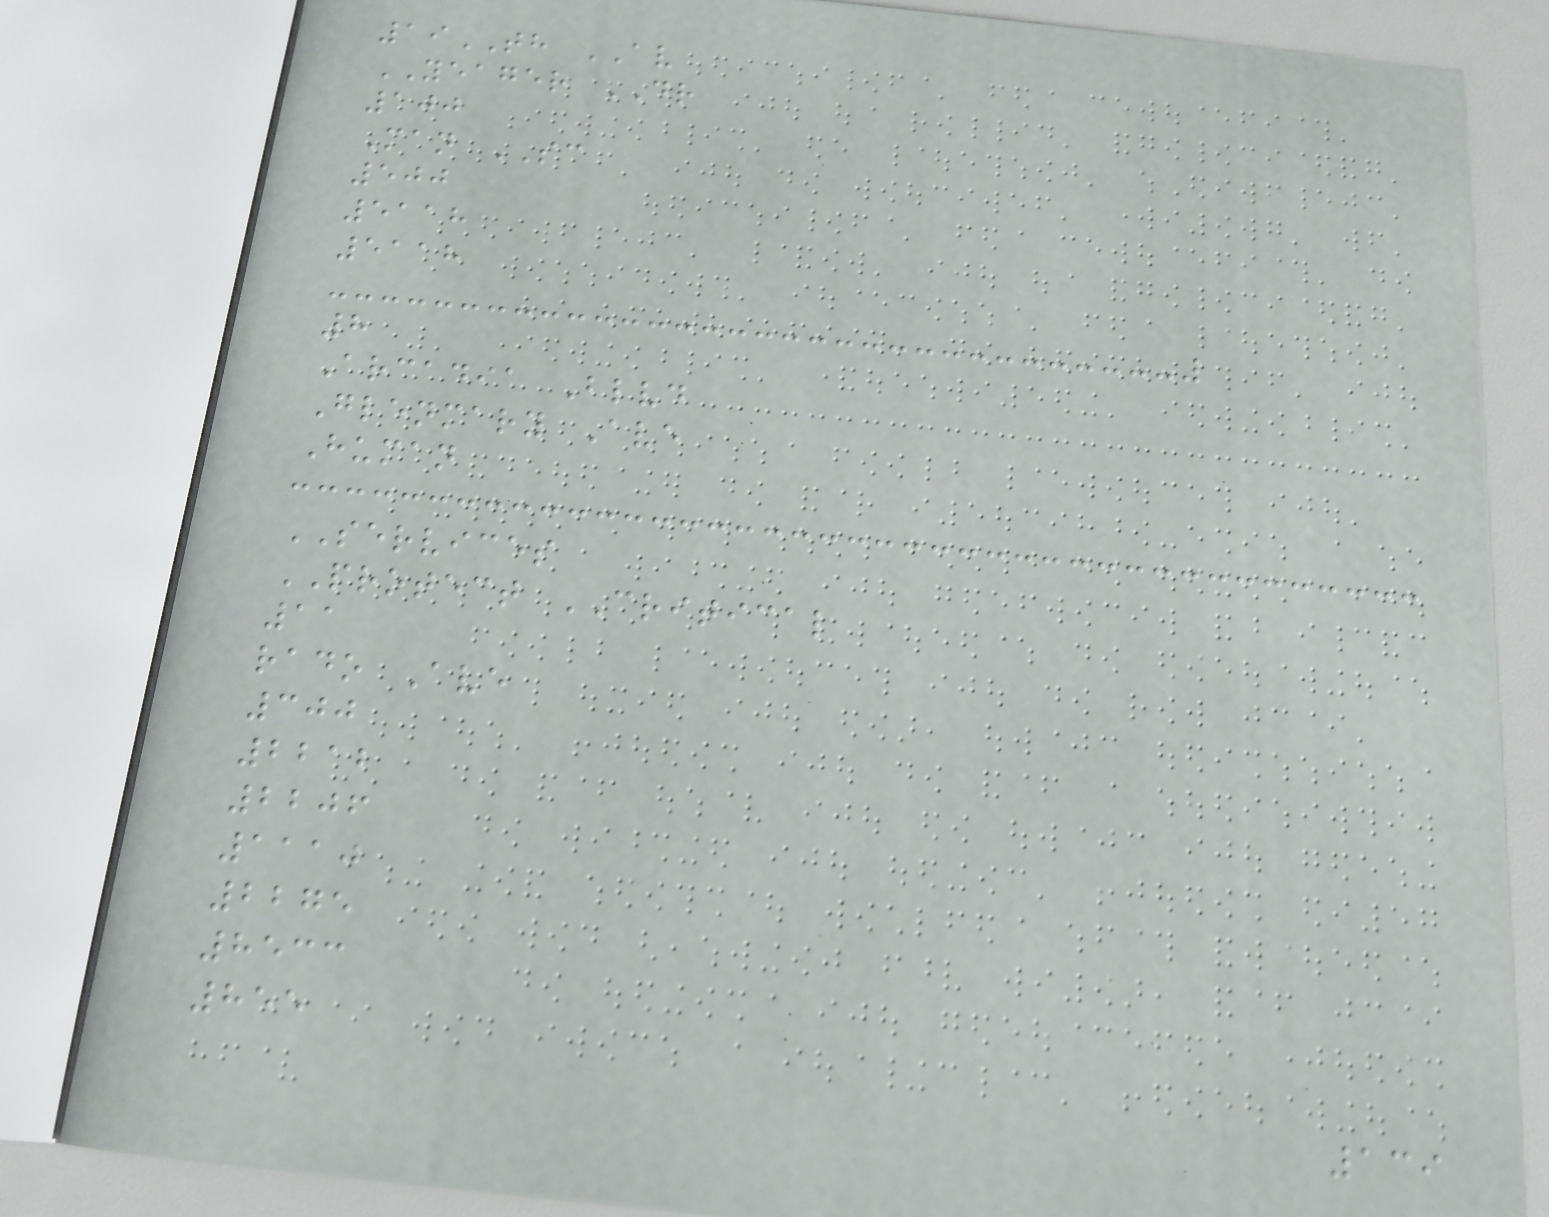19TH AV
YEAGER DR
100
Man SC
500
5118
5118
8
Arcadia Blvd
Glenmary Ave
Human
SERVICES
PROTECT CRITICAL
11
rado Ave
300
2212
2206
1110
2275
8533
855
139
